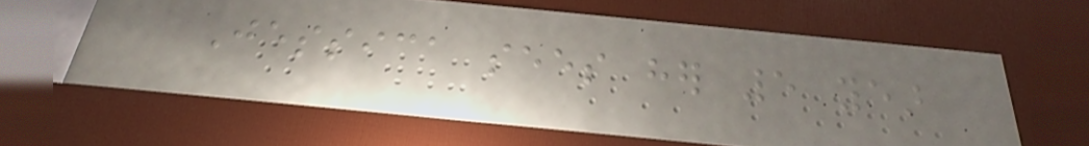Jessica sees her 5 year
